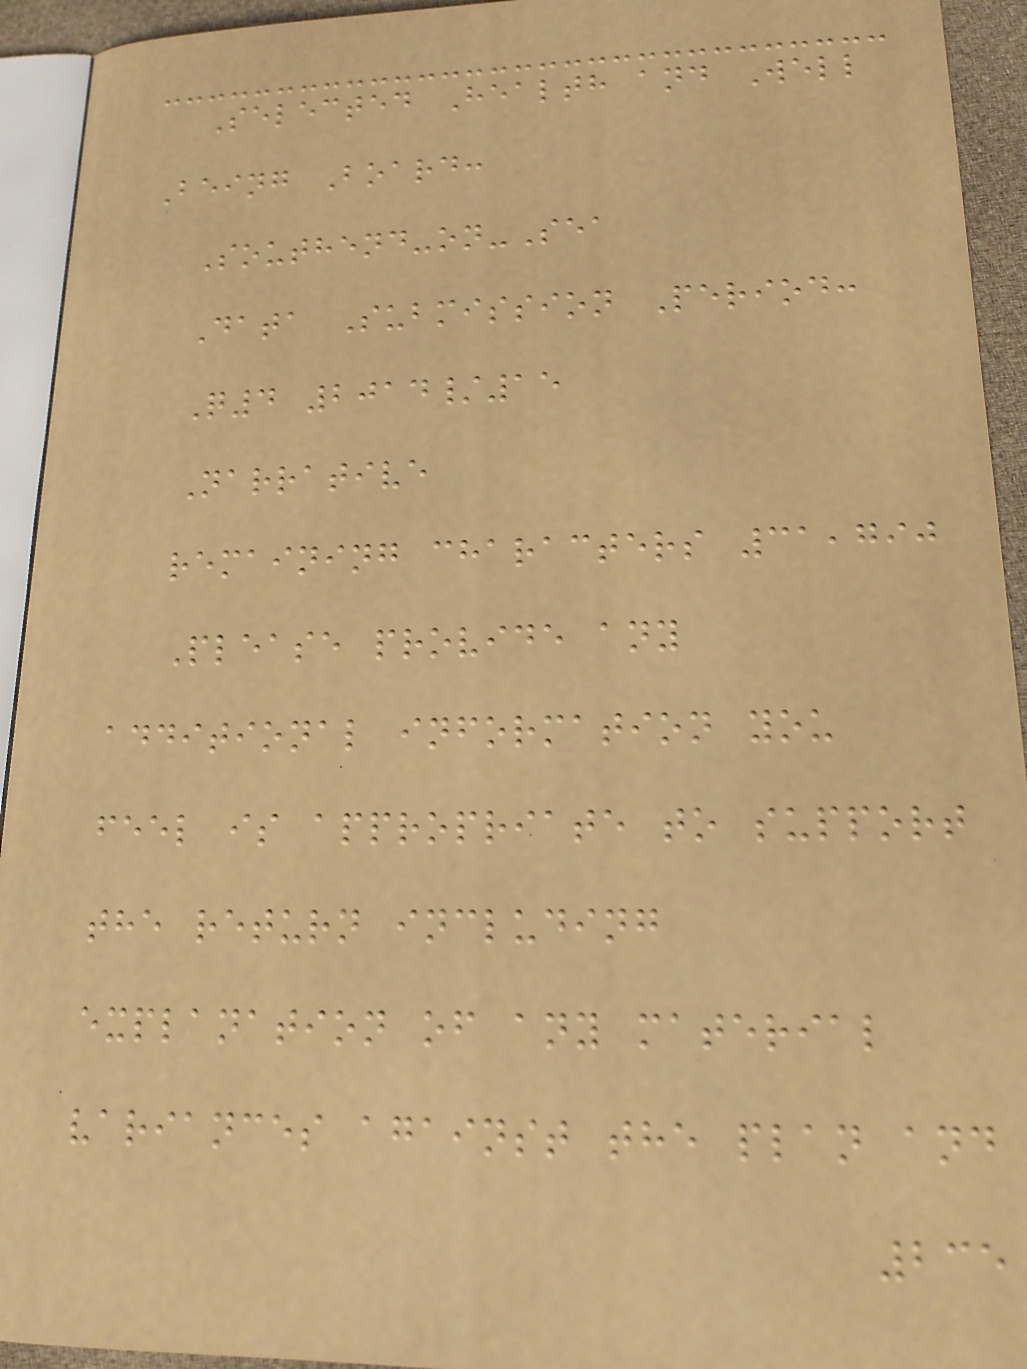Selected Health and Well
Being Board:
Southend-on-Sea
Data Submission Period:
Q4 2014/15
Narrative
remaining characters 31,790
Please provide any
additional information you
feel is appropriate to support
the return including
explanation of any material
variances against the plan and
235
